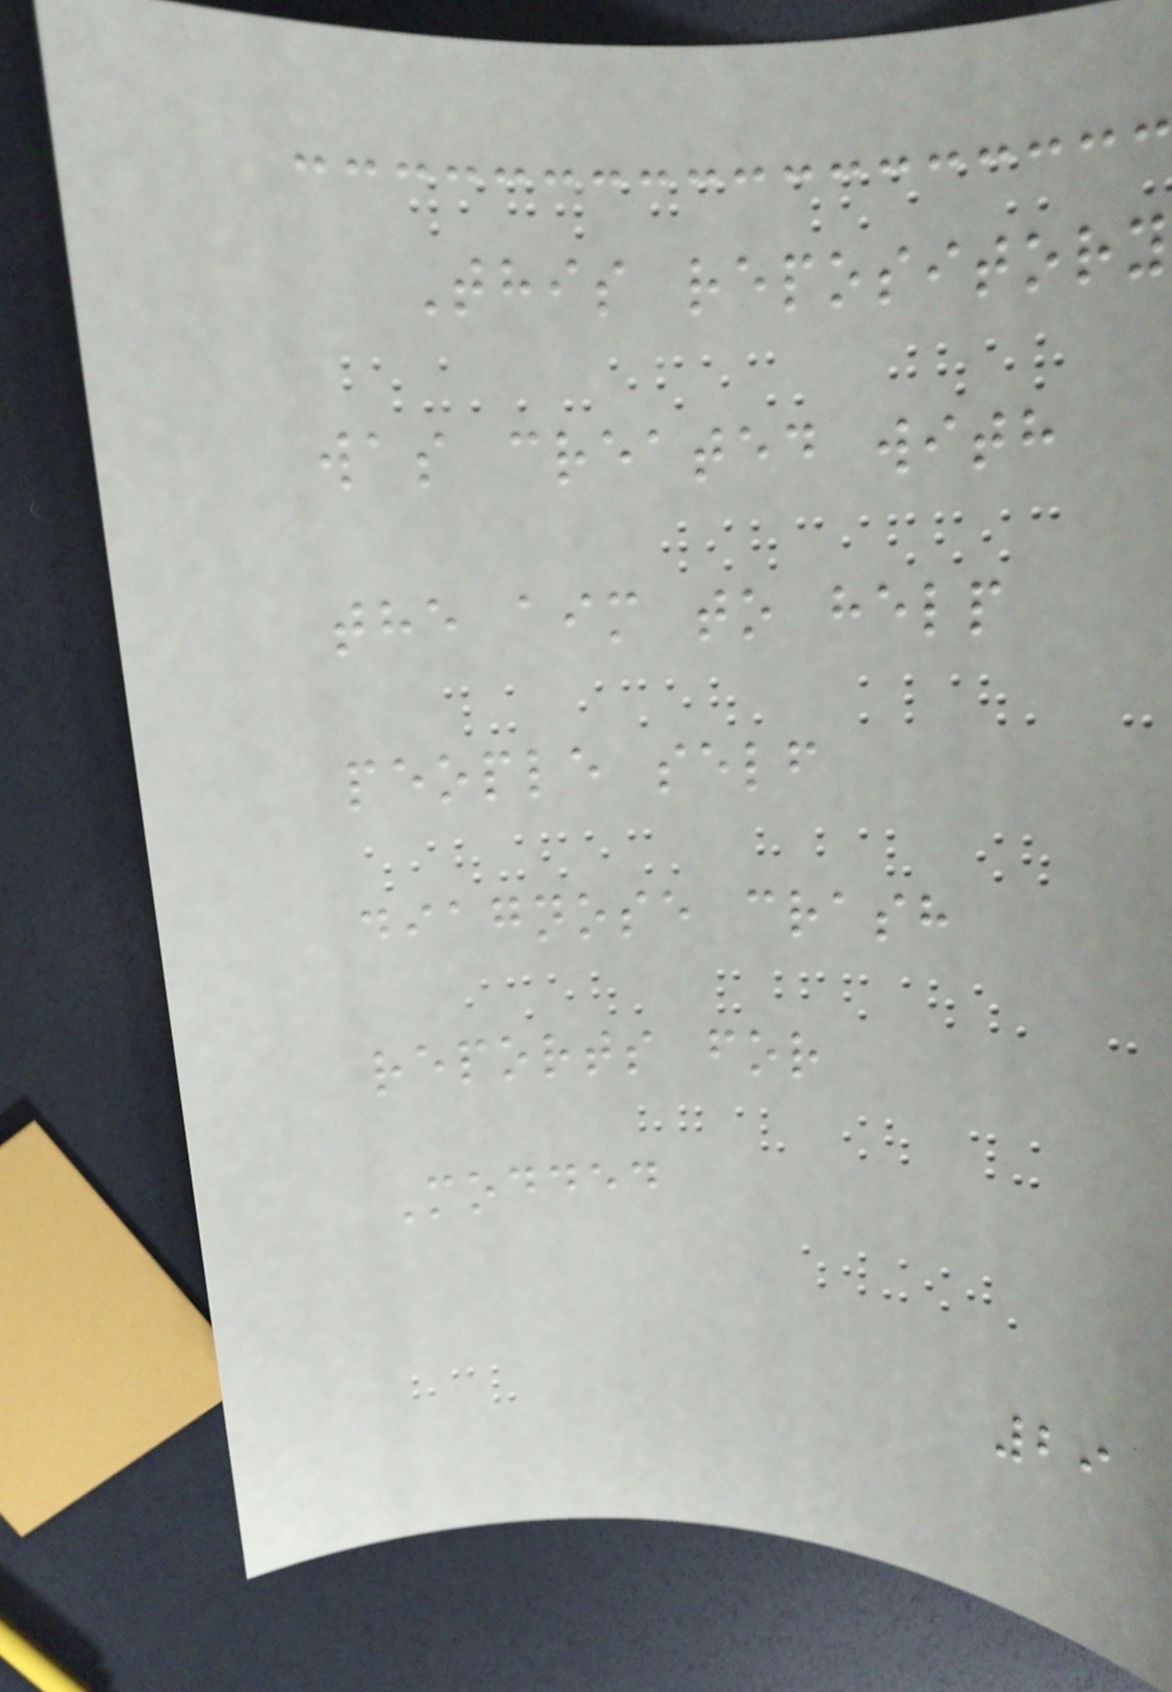This repository
was created with
the aim to help
people self
diagnose crash
reports for
Modded
29
